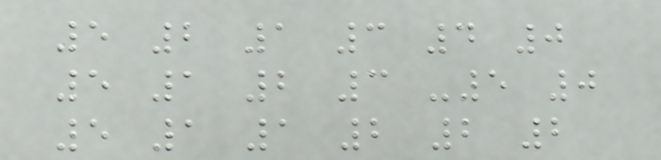5 2 1 3 4 0
5 1 2 3 -5 0
5 1 1 2 2 2
